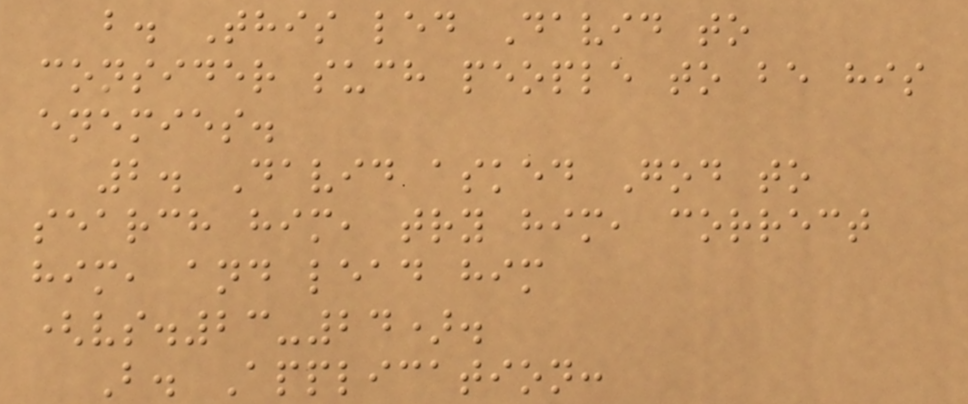b. This led David to
consider such people to be his
enemies.
2. David asked God to
search him, try him, correct
him, and lead him
(vs.23-24).
B. Application:
